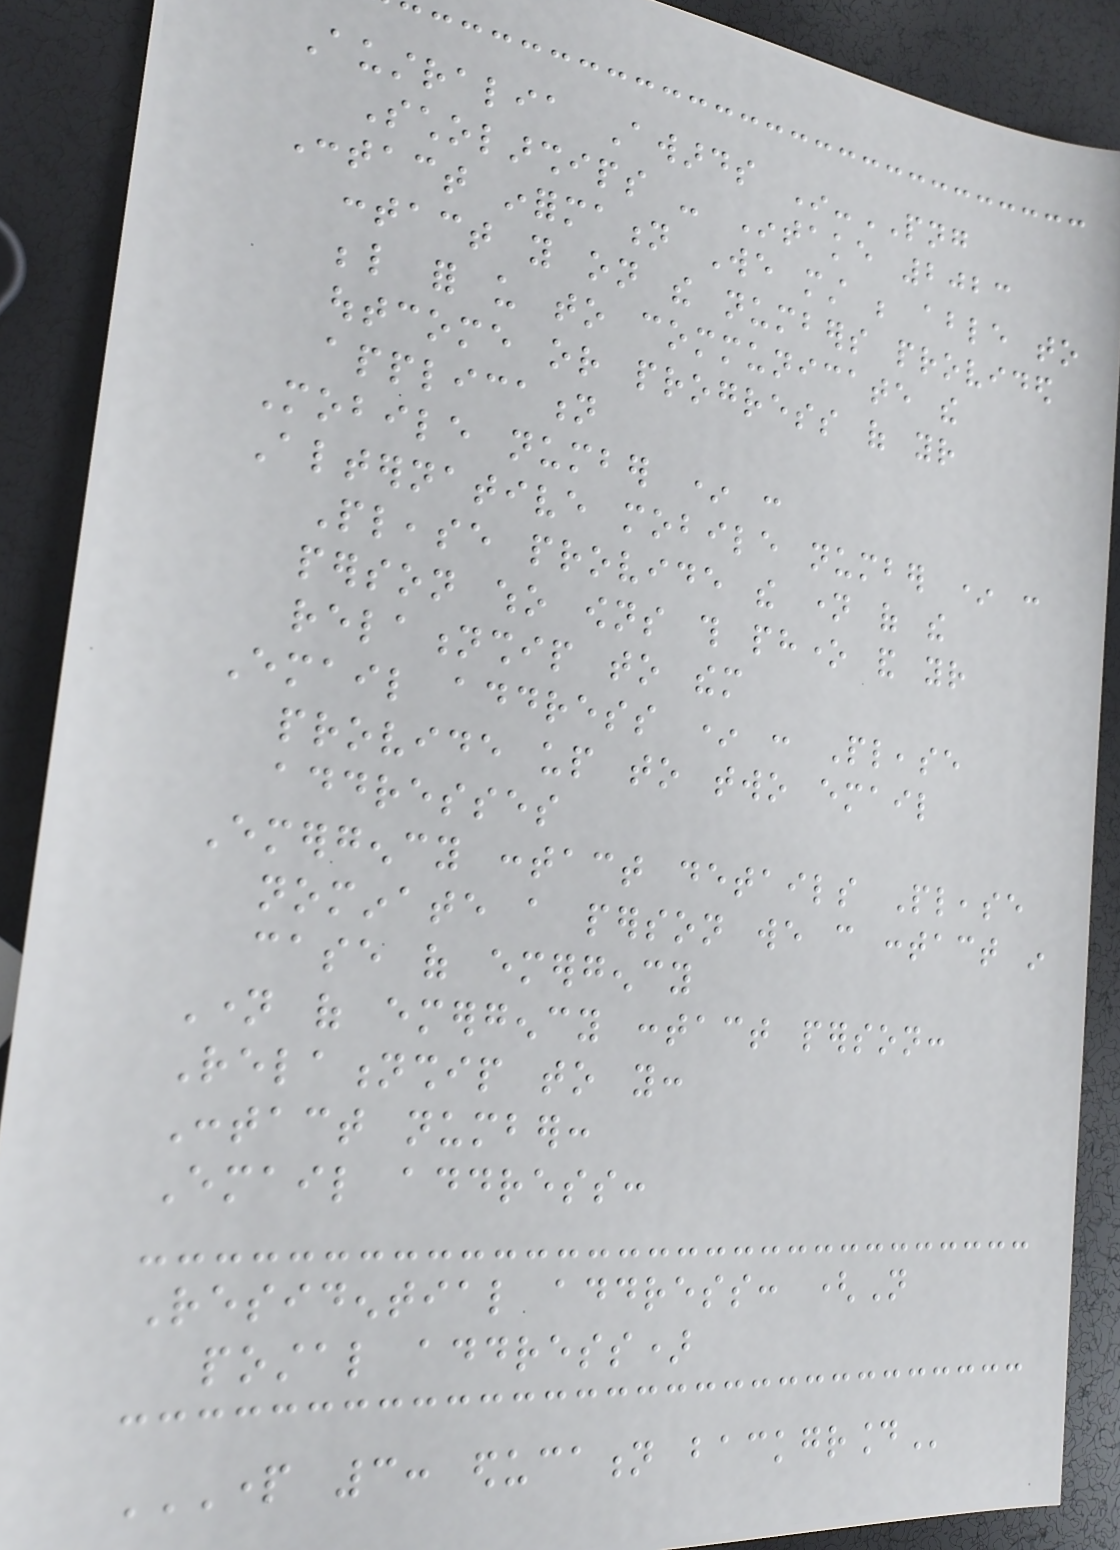Australia Awards In-PNG
Scholarships - Intake 2023
Contact information We must be able to
contact you on the numbers provided
below for us to communicate the
outcome or progress of your
application
Mobile number * :
Alternative mobile number * :
Please provide the name of the
person who owns this phone and your
relationship to them
Email address * : Please
provide up to two email
addresses
Emergency contact details Please
nominate a person we can contact in
case of emergency
Name of emergency contact person:
Relationship to you:
Contact number:
Email address:
Residential address: (Not
postal address)
PART 3: EDUCATION BACKGROUND
